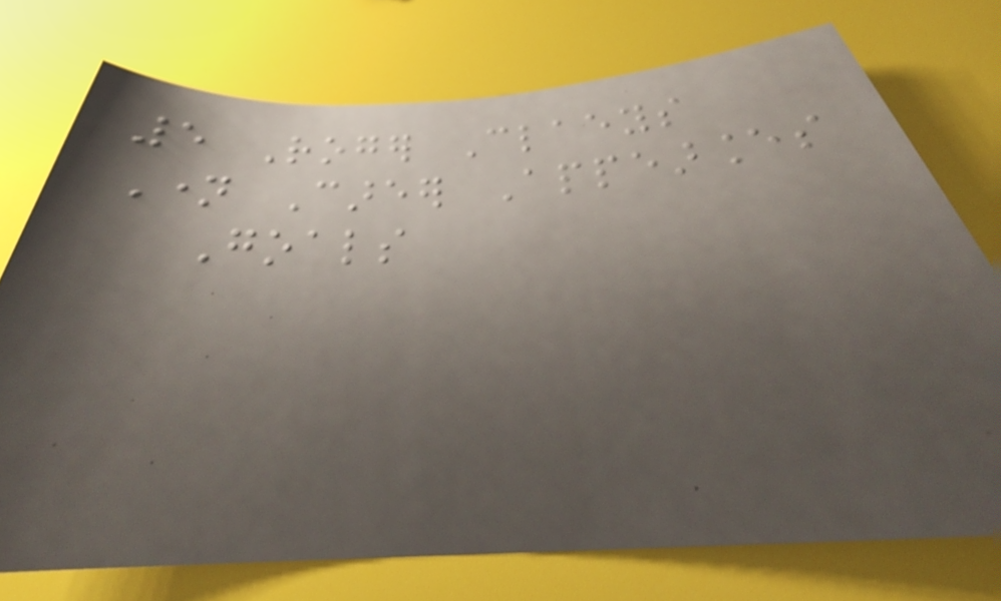5 Roger Claeys
Name Career Appearances
Goals
